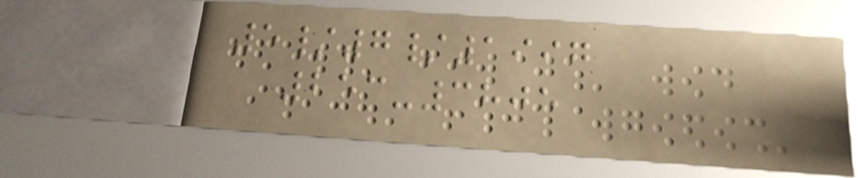5/7/1997
253-3805
